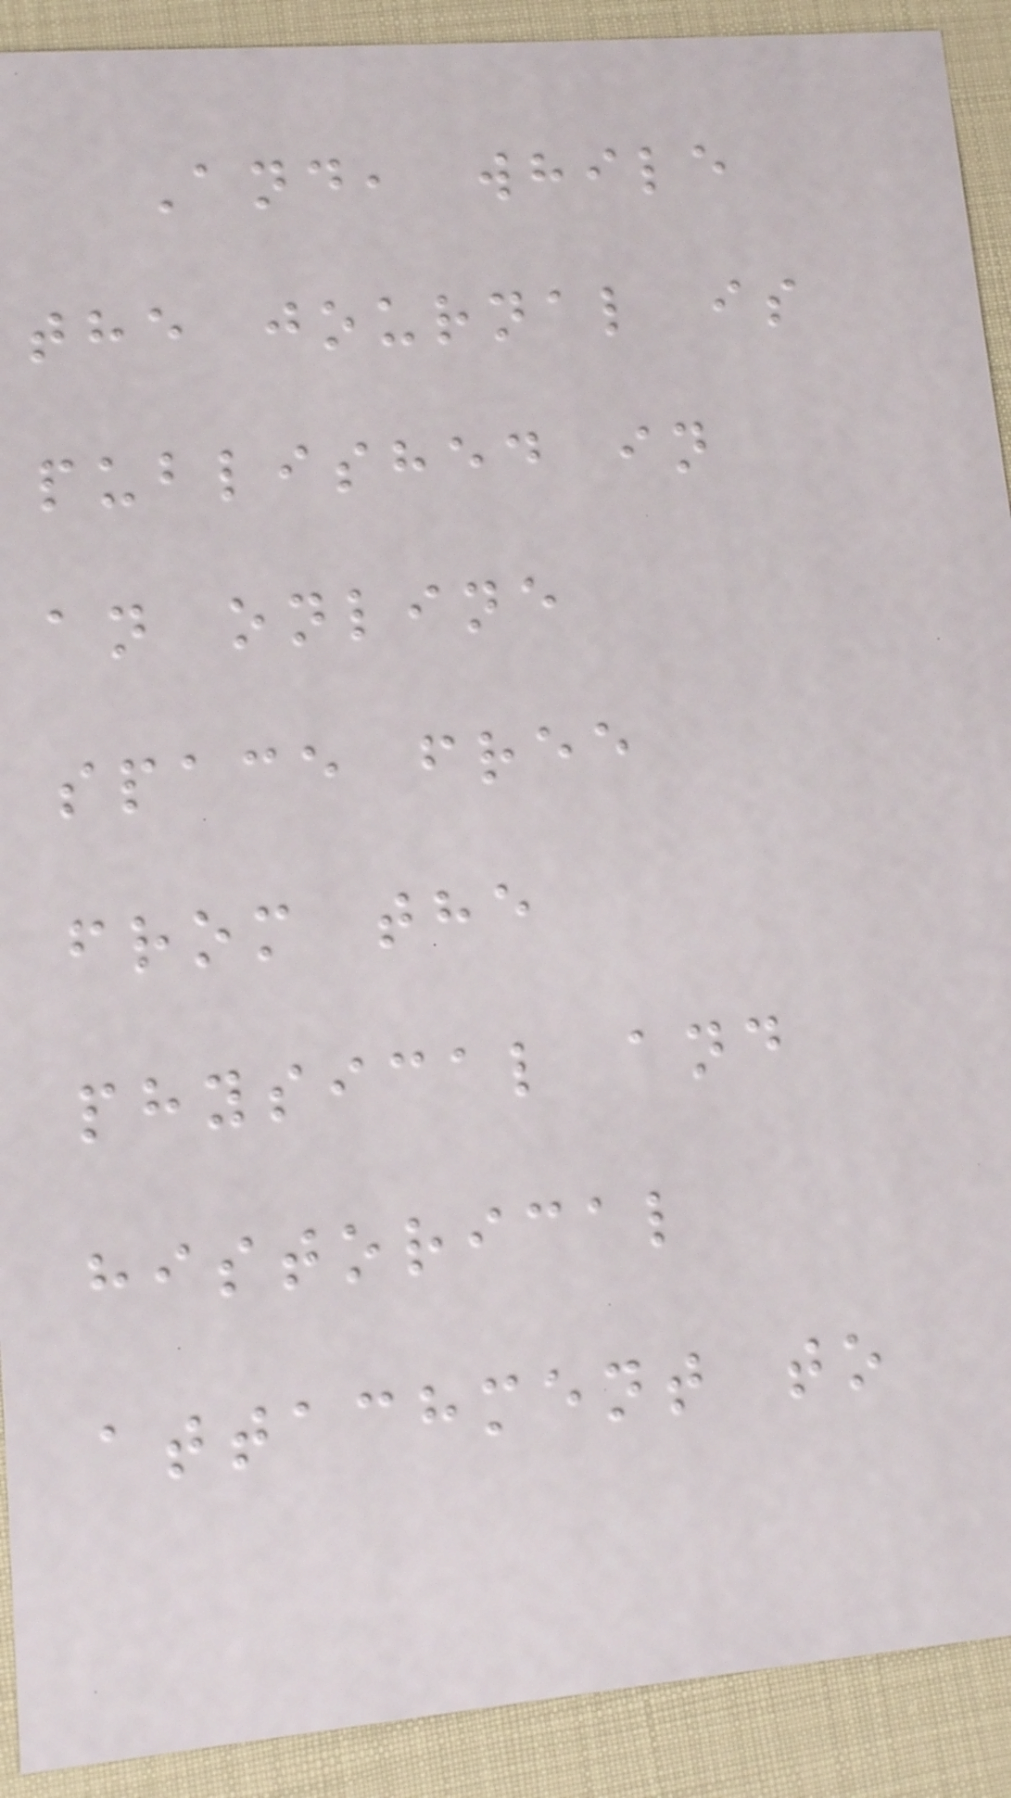And, while
the journal is
published in
an online
space free
from the
physical and
historical
attachment to
